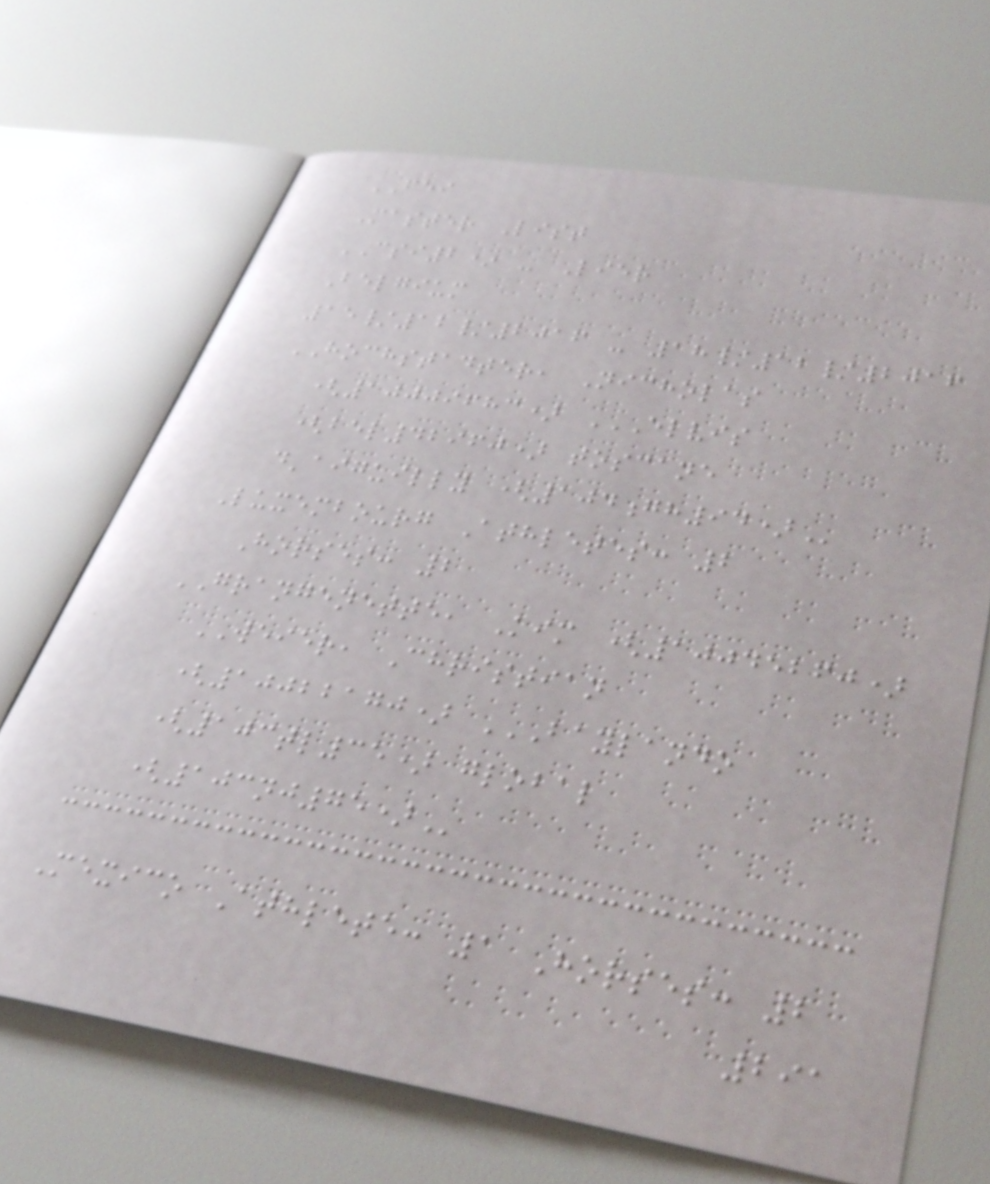FEI
Master List
CSI2* - Lier
Belgium
15/12/2016 - 18/12/2016
HOCHSTADTER, Nicholas
(10009683) ELVIS
(BEL42960) TOSCANE
D'AIGUILLY (104GH94)
Luxembourg Athletes: 2
Horses: 2
GRANGENETTE, Kim (10045260)
WEIER, Christian
(10022170) BAYLANDO
(103TL35) GLOBAL
(103NJ75)
Mexico Athlete: 1 Horses: 2
291
